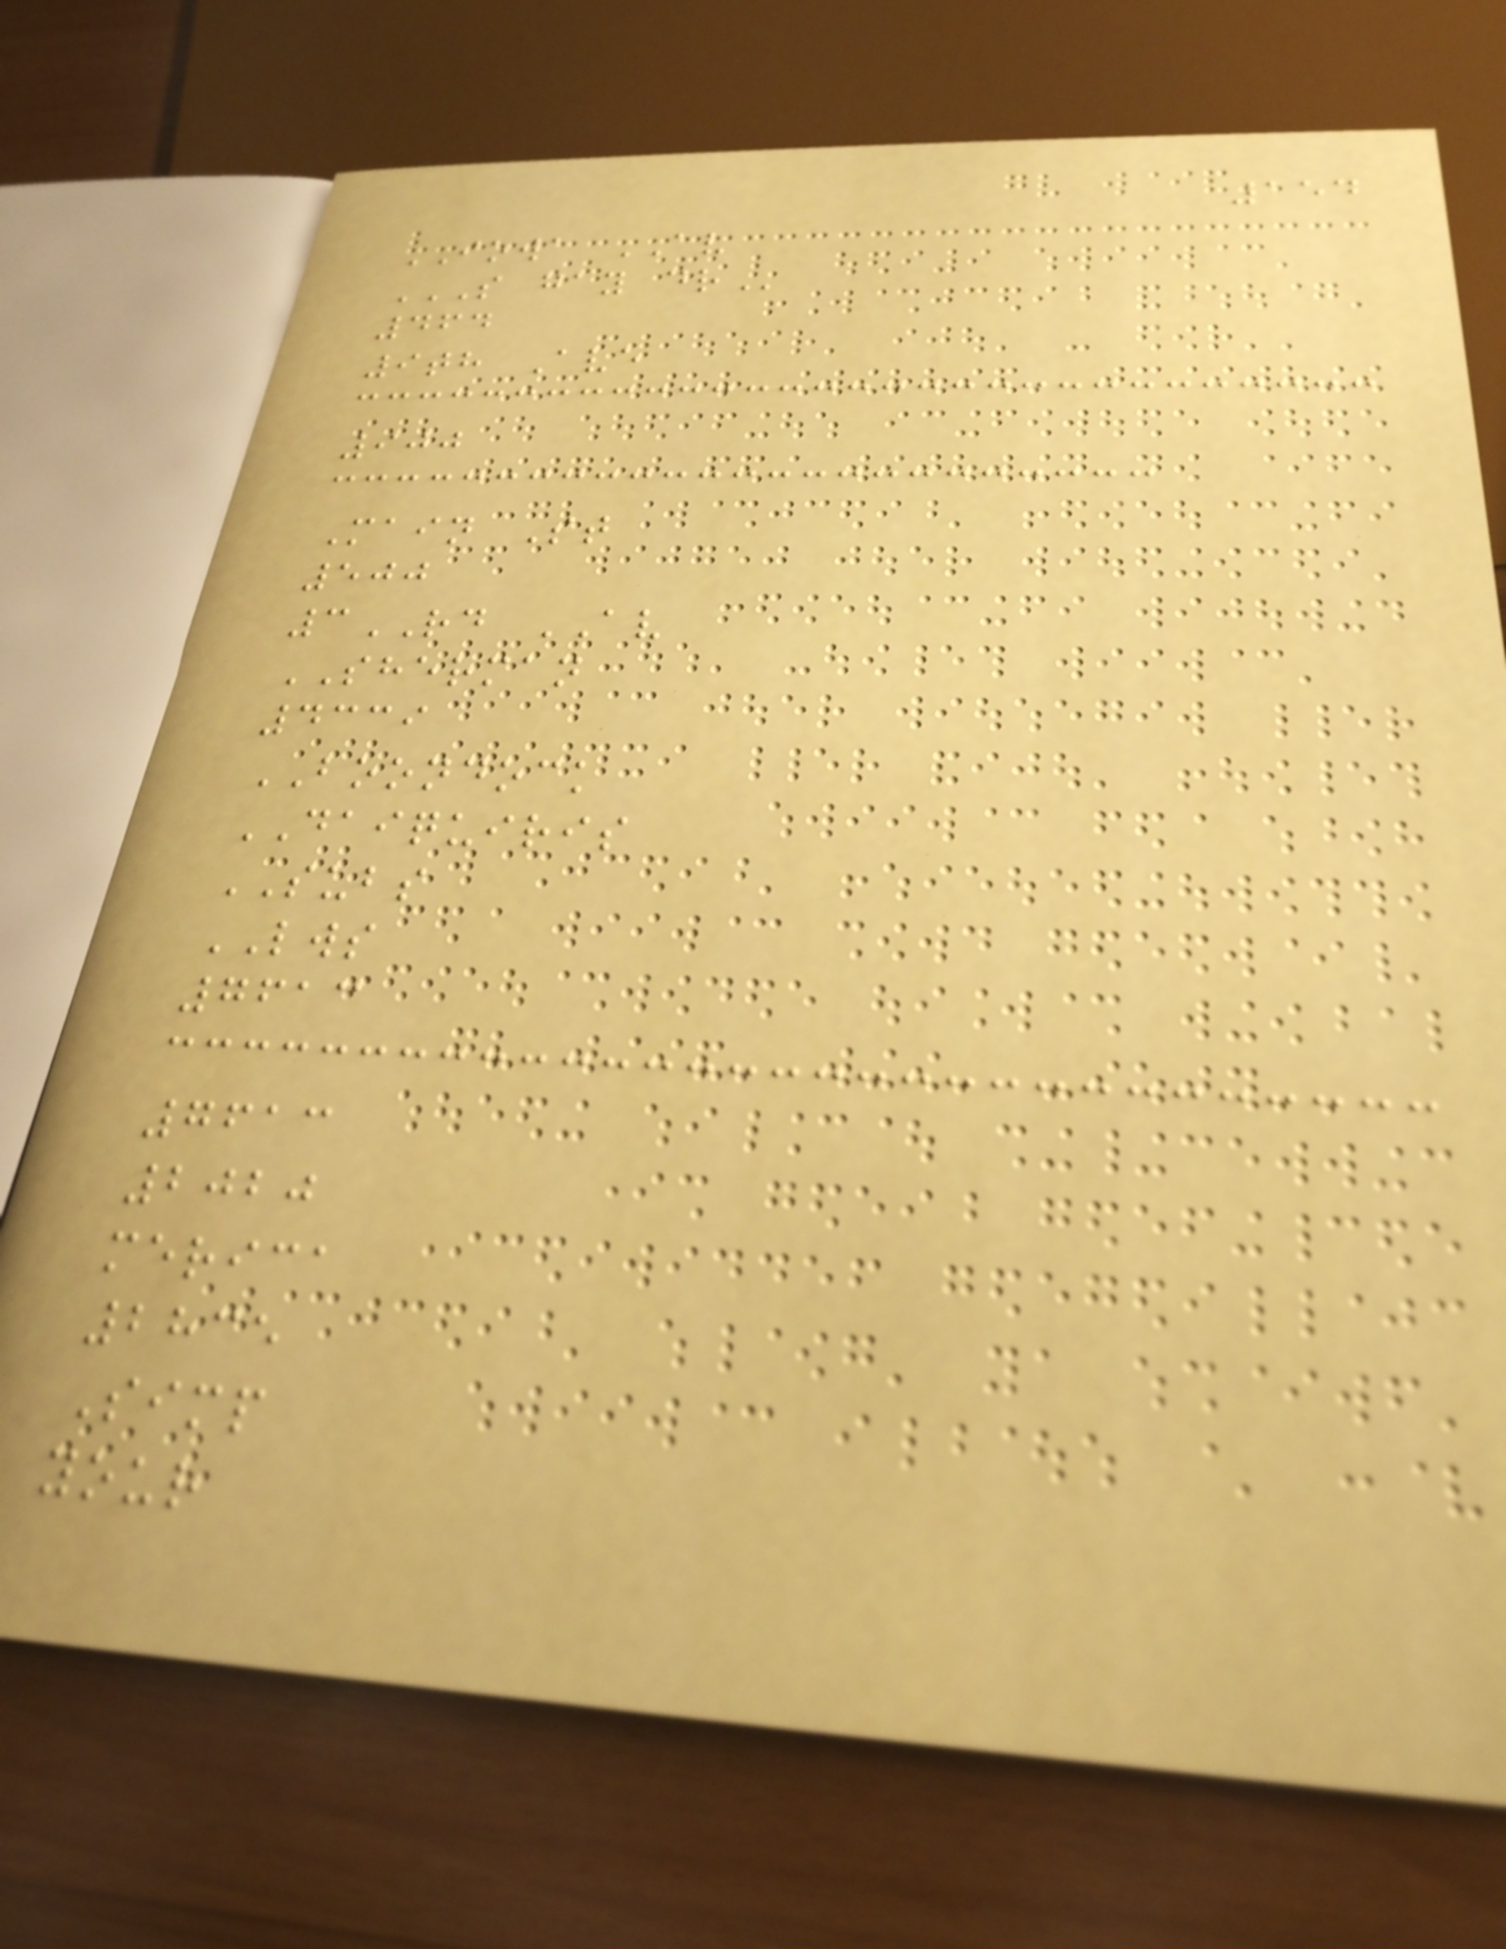154
IOWA AV
S GAY DR
464
9th Ave
900
Main St
500
3RD AV
SHERMAN
4339
BOONDOCK
DAIQUIRIS
SUBS
LWS
7613
7613
2020
merica
2835
Simp
your
